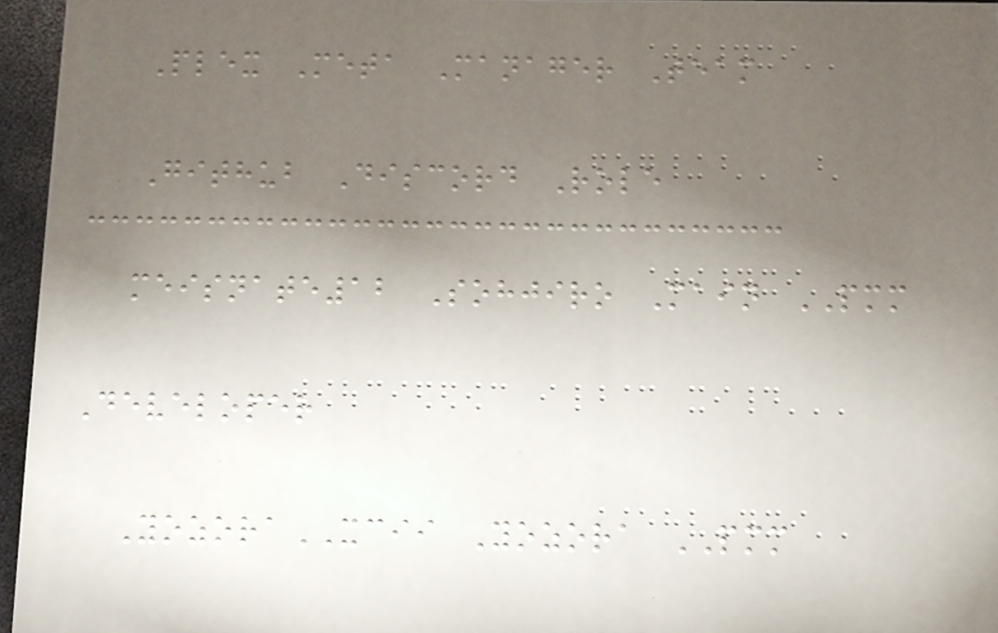Plex Meta Manager Team
Github Discord Role
meisnate12 Sohjiro Main PMM
Developer
YozoraXCII Yozora PMM
